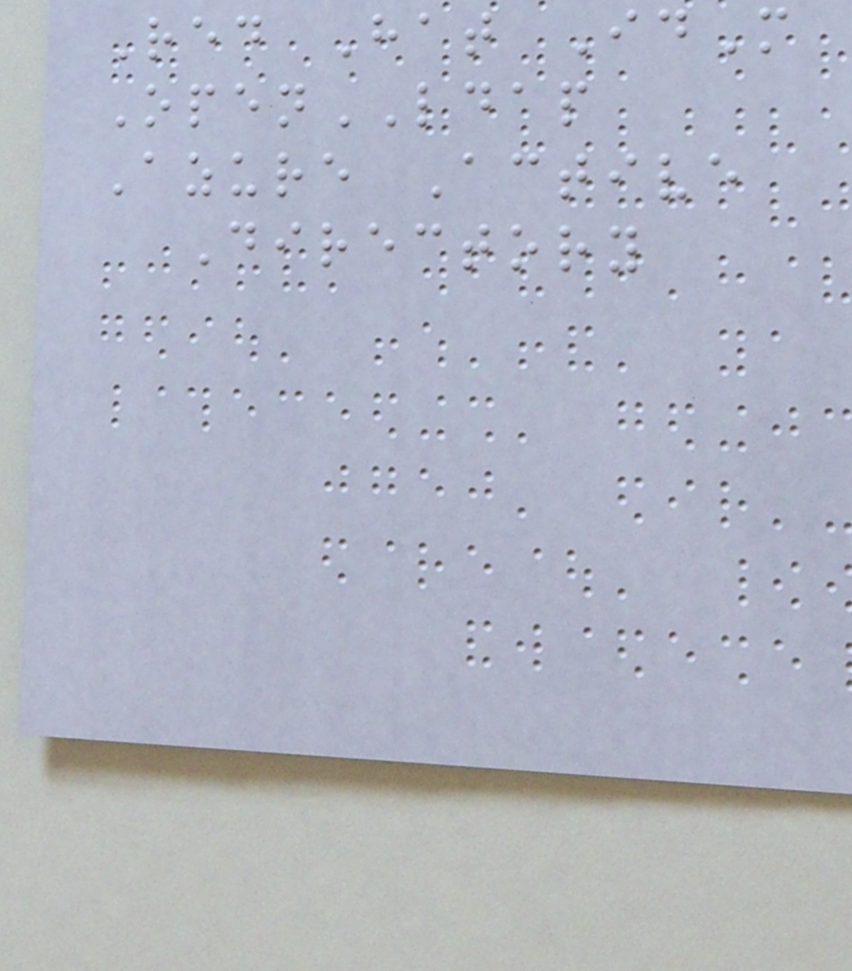Red Hat IdM
OpenLDAP
Azure Active
Directory
